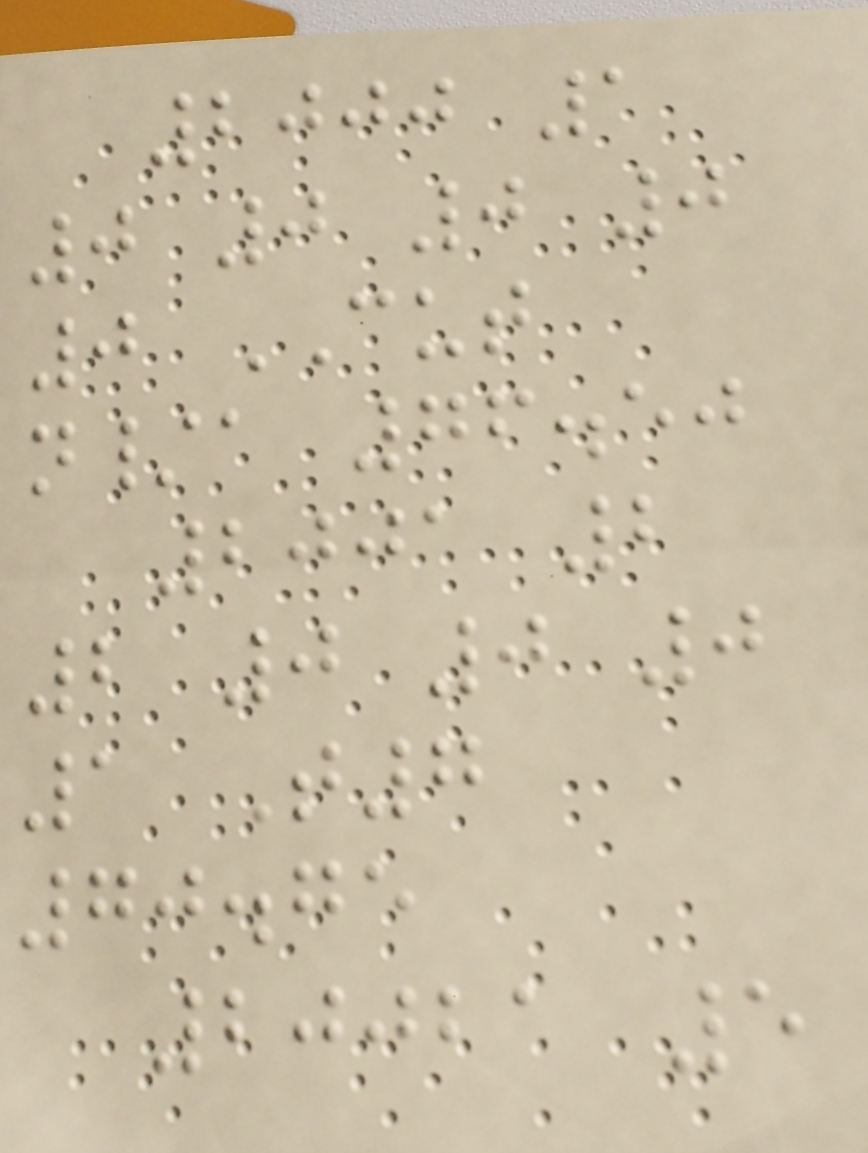2000 1
0 0 0 0
0 CUT
n/a 76.50
2001 2
2 0 0 0
1 T7
70.75
20021 5
